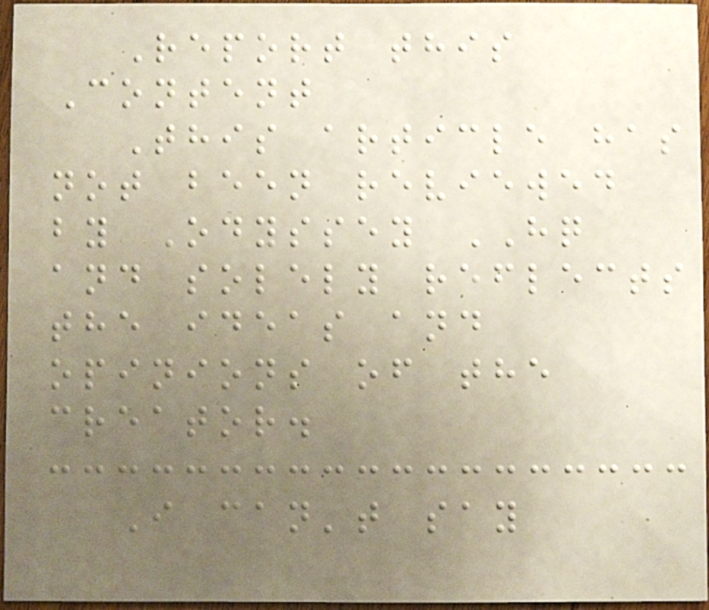Report this
Content
This article has
not been reviewed
by Odyssey HQ
and solely reflects
the ideas and
opinions of the
creator.
I can't say
